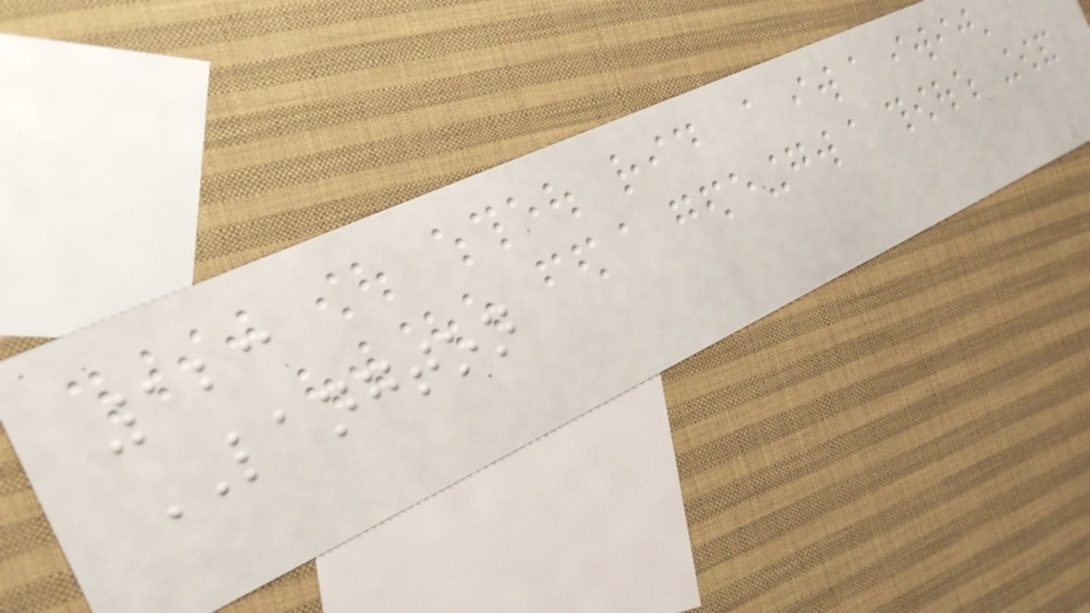123
LANGTON
